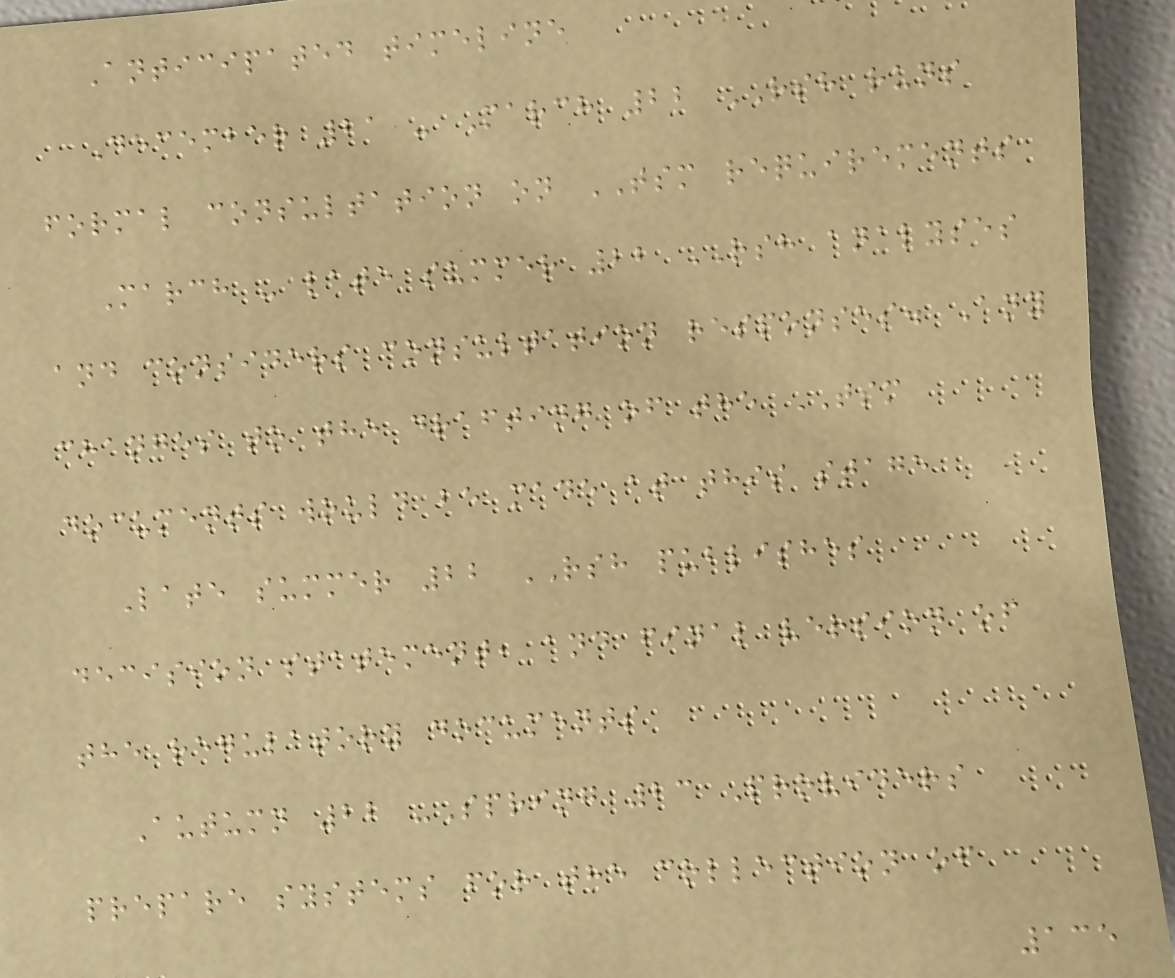Anticipated timeline
December 21 - March 22 RSH runs
formal consultation on TSM requirements
March - late summer 22 RSH analyses
and considers consultation responses. Any
changes to the drafting of the TSM
documents would be made at this stage
Late summer 22 RSH publishes
decision statement, and final version of
the regulatory documents
Autumn 22 -Spring 23 Providers
prepare systems for the collection of
135
